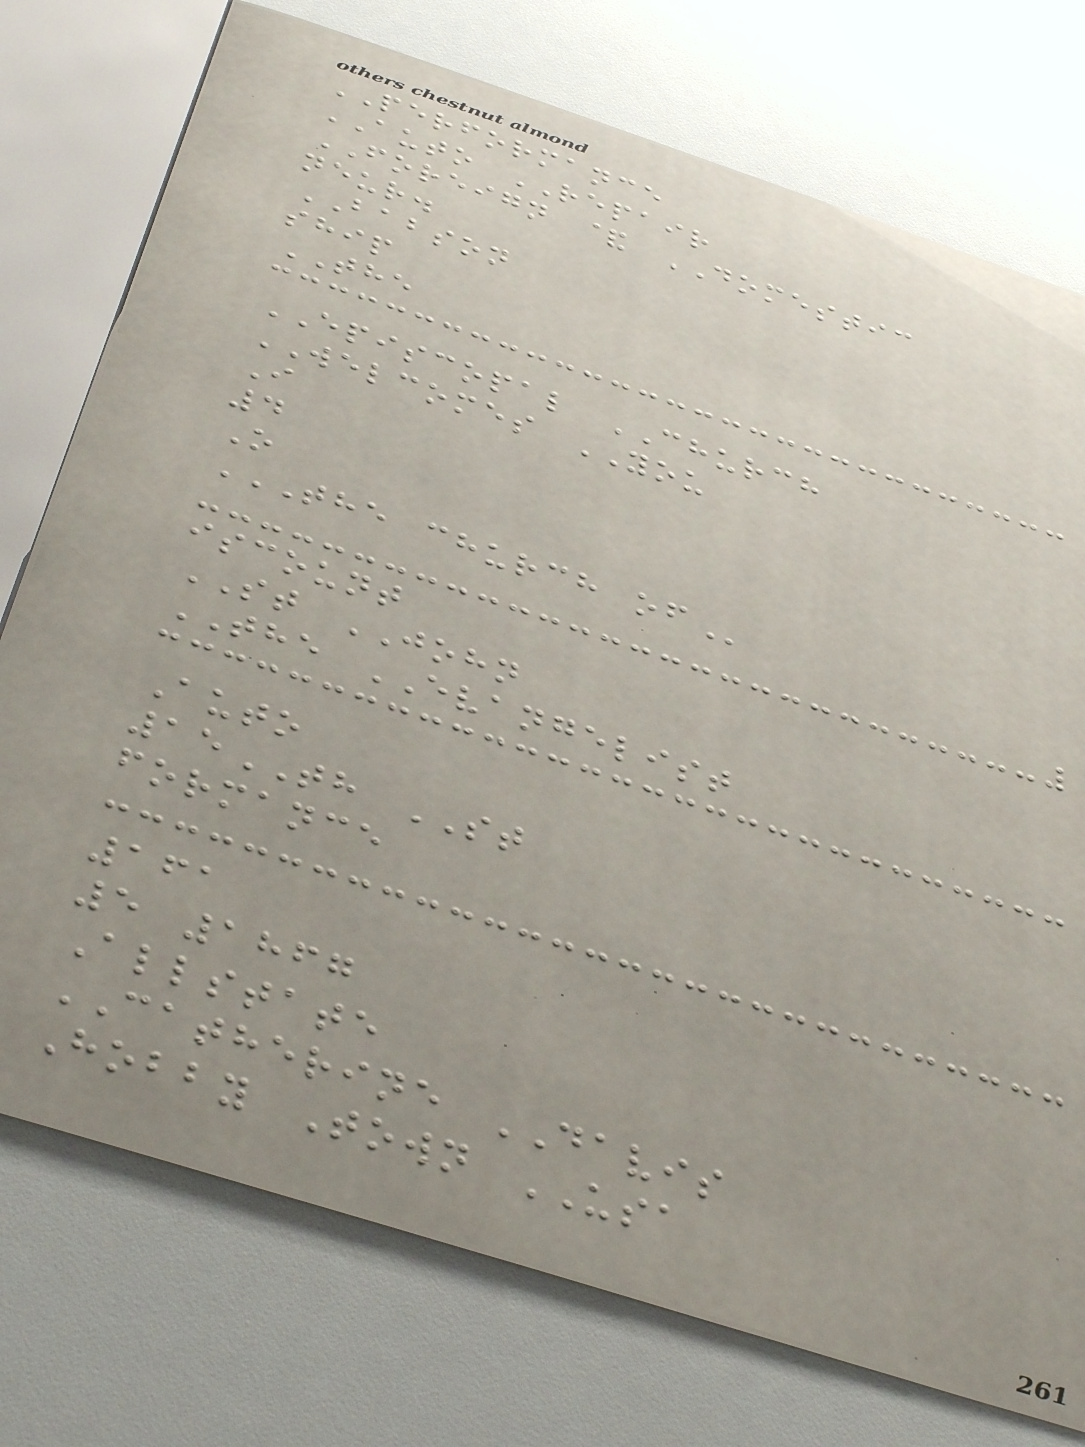PERFORMANCE
AUTO REPAIR
FOREIGN & DOMESTIC
neur.
BABSON
ship
THE
EPISCOPAL CHURCH
WELCOMES YOU
I
4
O
THE CHURCH OF
iscount
ST JOHN
THE EVANGELIST
Auto
15TH ST
formance
161
5 1867
Allstate
CATHERINE DAVIS
Hobby Town USA
